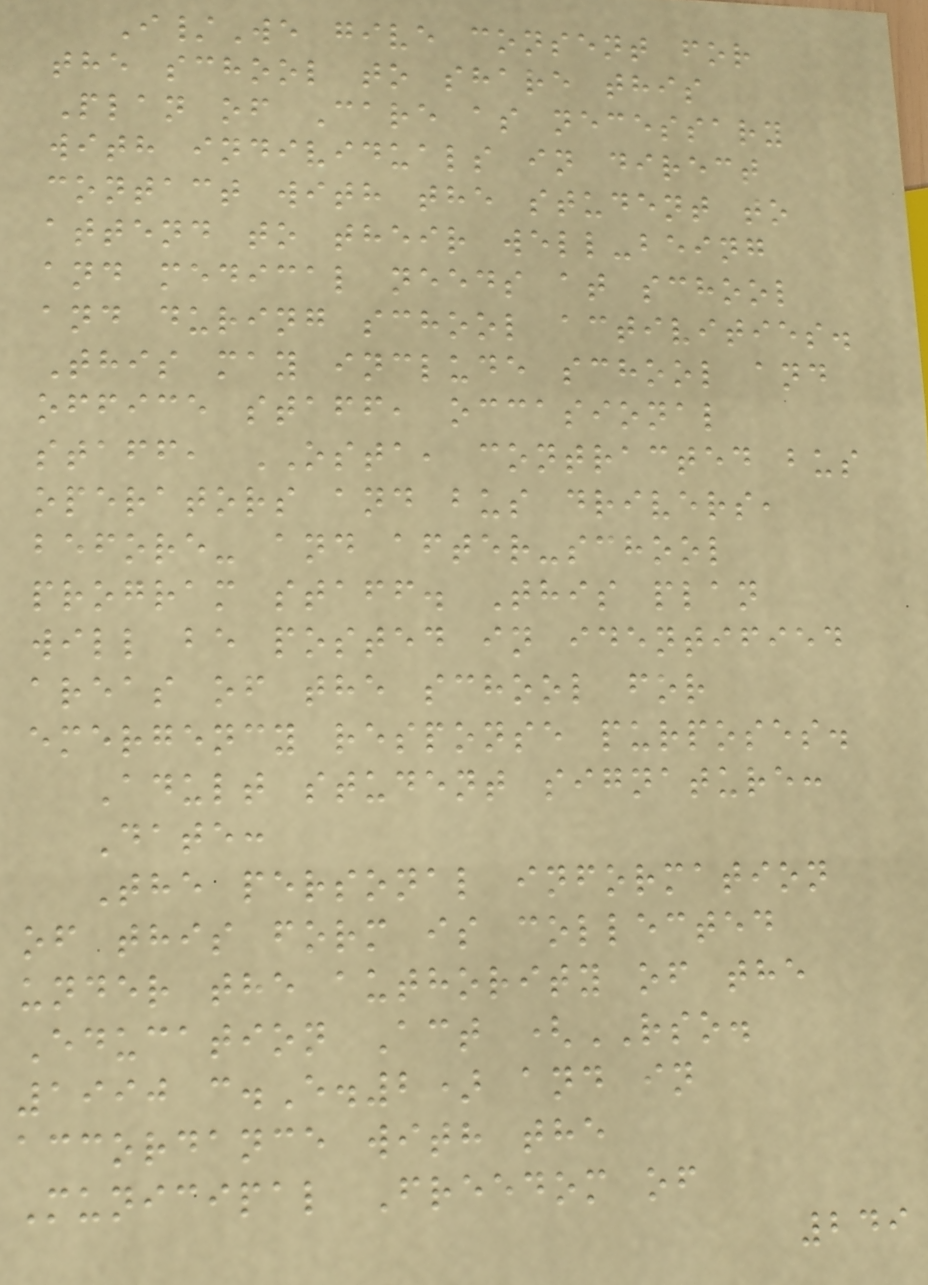I/We give consent for
the school to share this
Plan of Care as necessary
with individuals in direct
contact with the student to
attend to their well-being
and medical needs at school
and during school activities.
This may include school and
office staff, occasional
staff, OSTA, contracted bus
operators and bus drivers,
before- and after-school
program staff. This plan
will be posted in identified
areas of the school for
emergency response purposes.
Adult student signature:
Date:
The personal information
of this form is collected
under the authority of the
Education Act (RSO.
1990 c.E.2) and in
accordance with the
Municipal Freedom of
249
